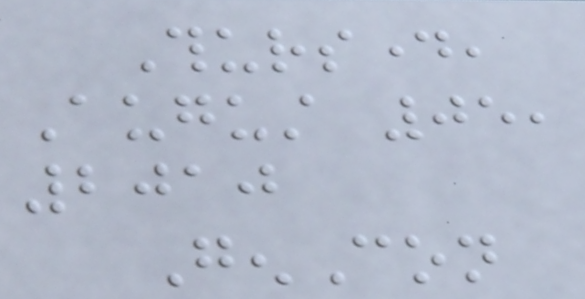Thursday,
August 05,
2010
GenCon
